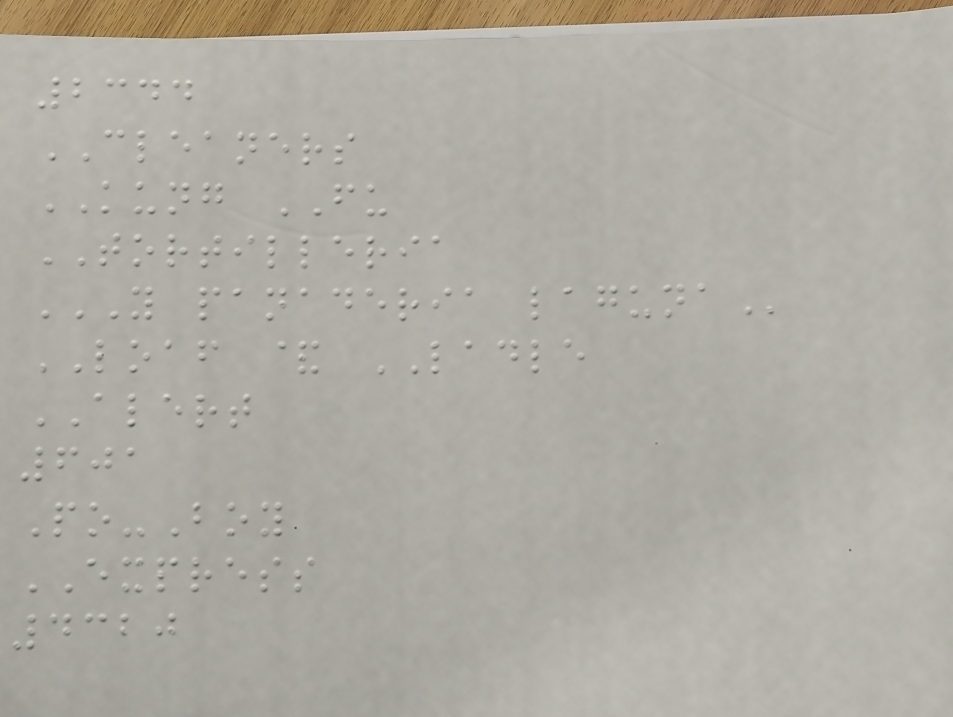2344
CLEANERS
KUNG FU
TORTILLERIA
Y PANADERIA LAGUNA
LOAF & LADLE
ALERT
601
Po-Boy
EXPRESS
4320
